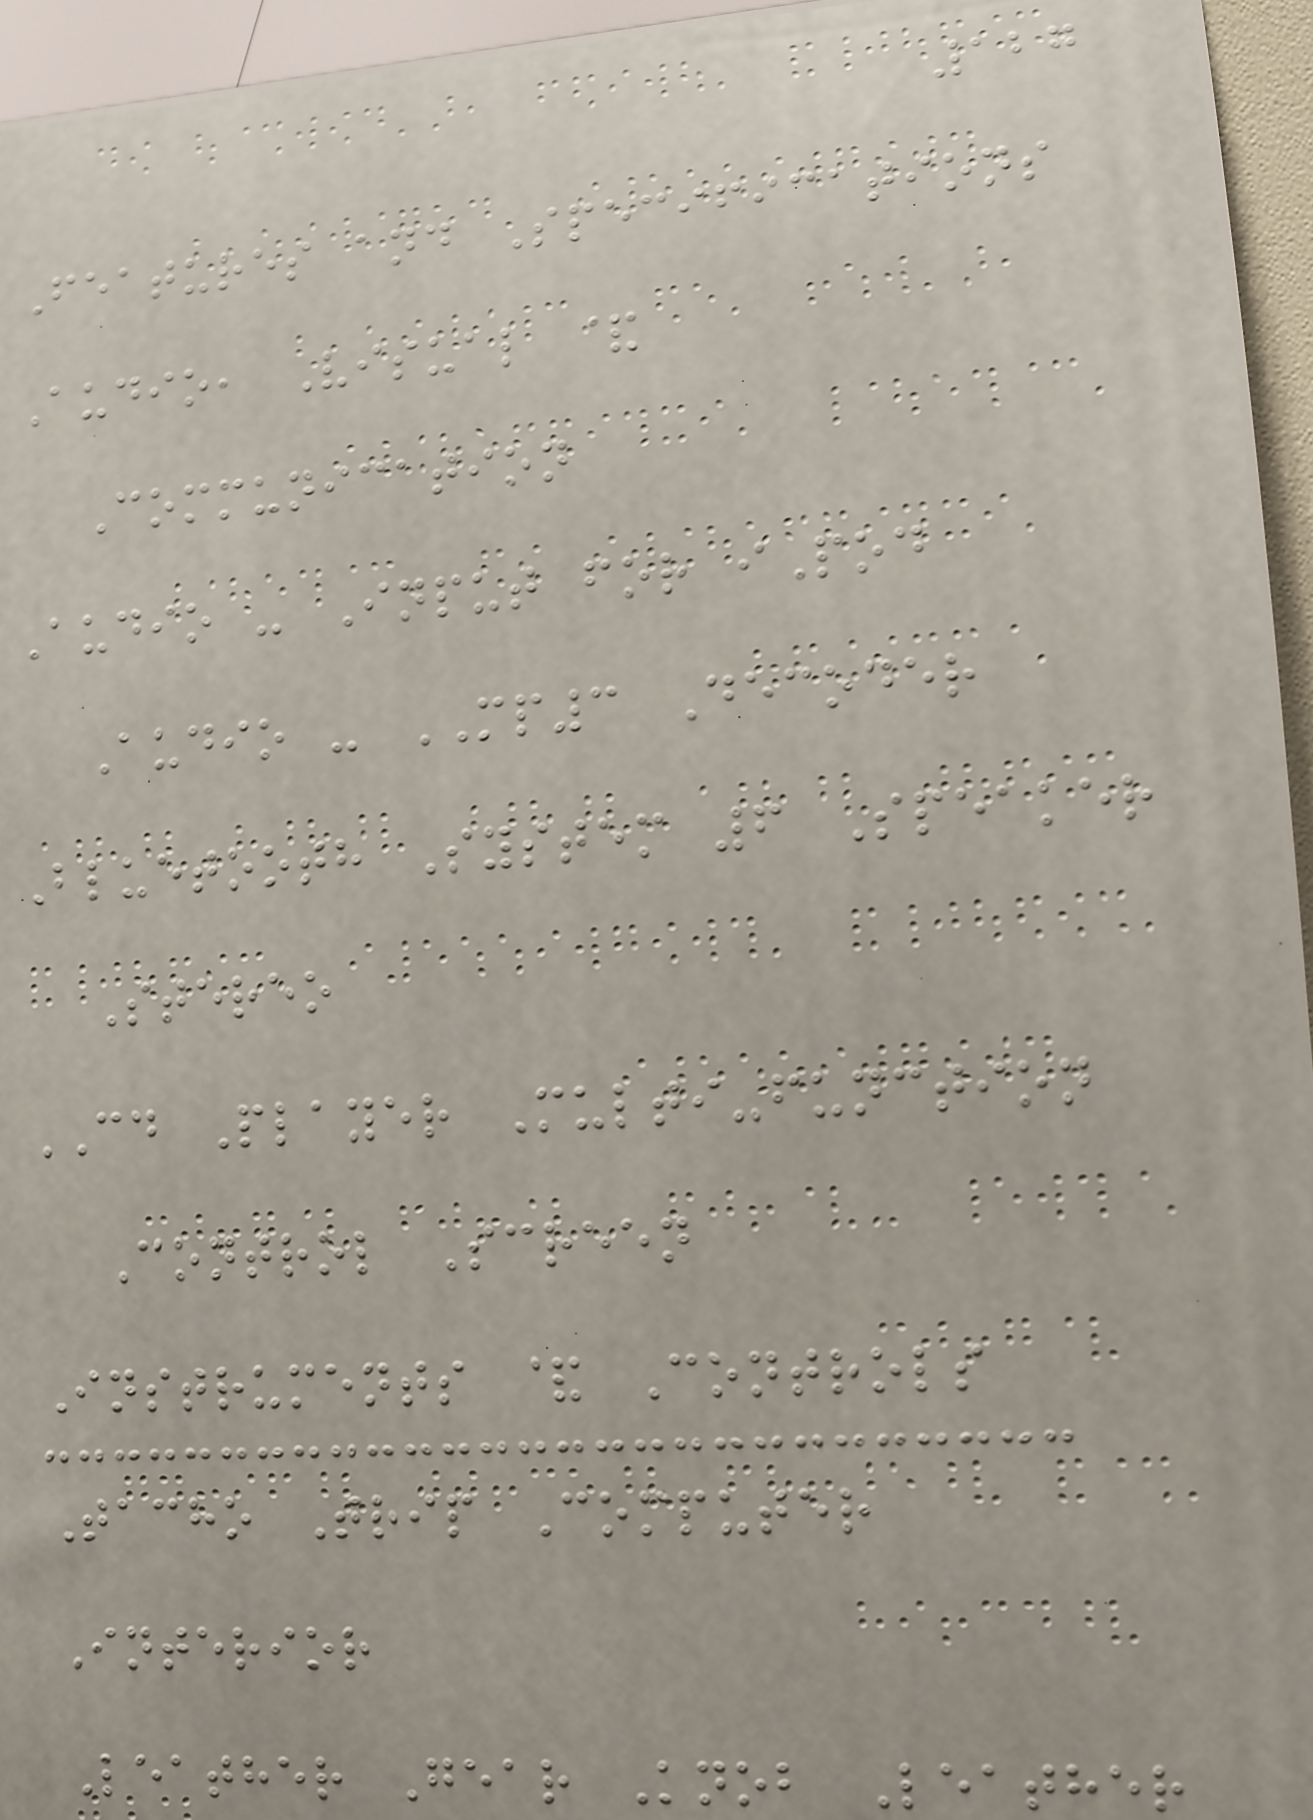127
Features and Specifications
Audio, Visual &
Communication
Audio - Input for iPod
Audio - MP3 Decoder
Bluetooth System 6 Speaker
Stereo
CD Player Multi-function
Control Screen
Instruments & Controls
Tacho Trip Computer
Interior
Leather Gear Knob Leather
